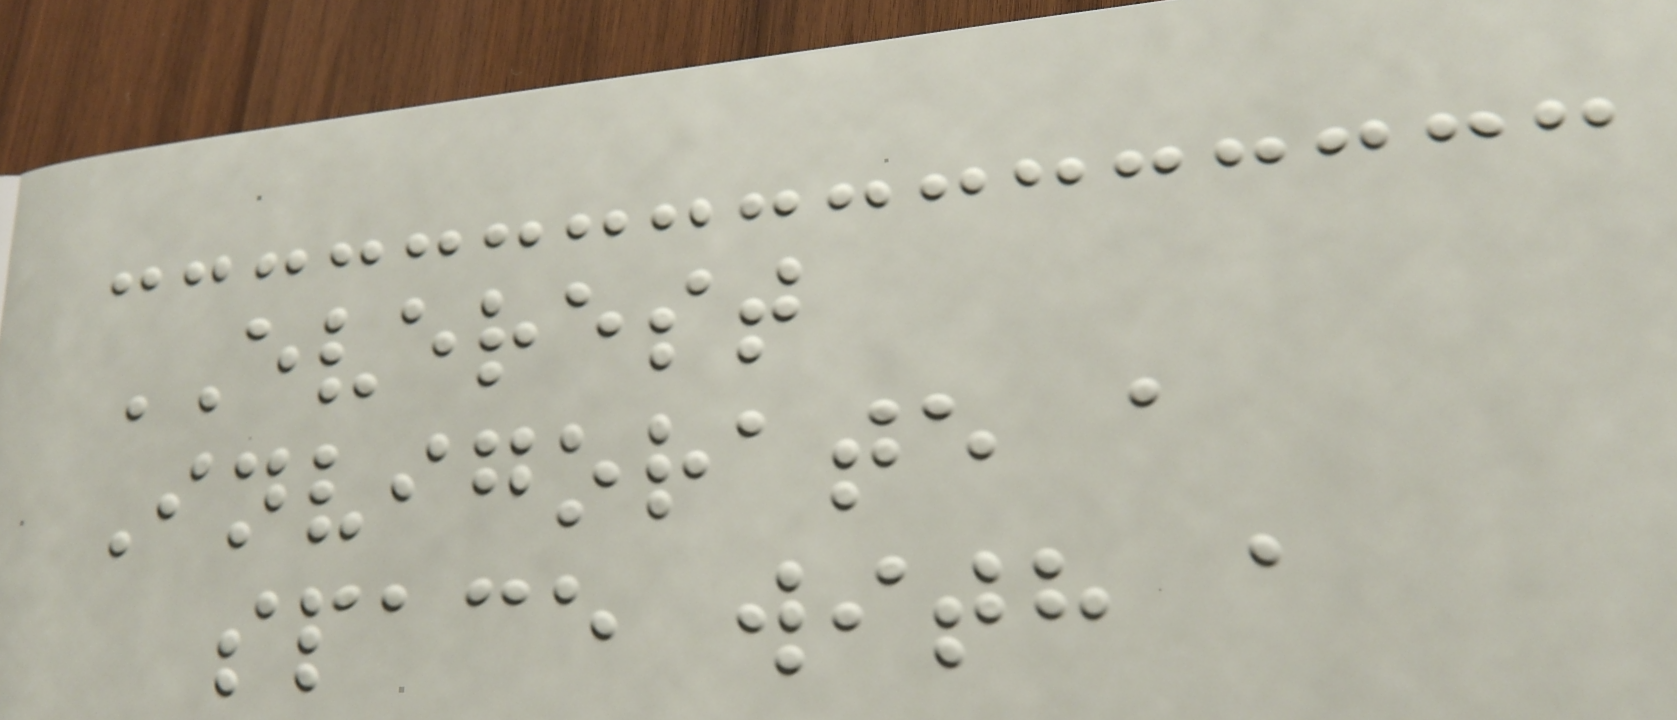EVEREST
Invigorate a
space with a
